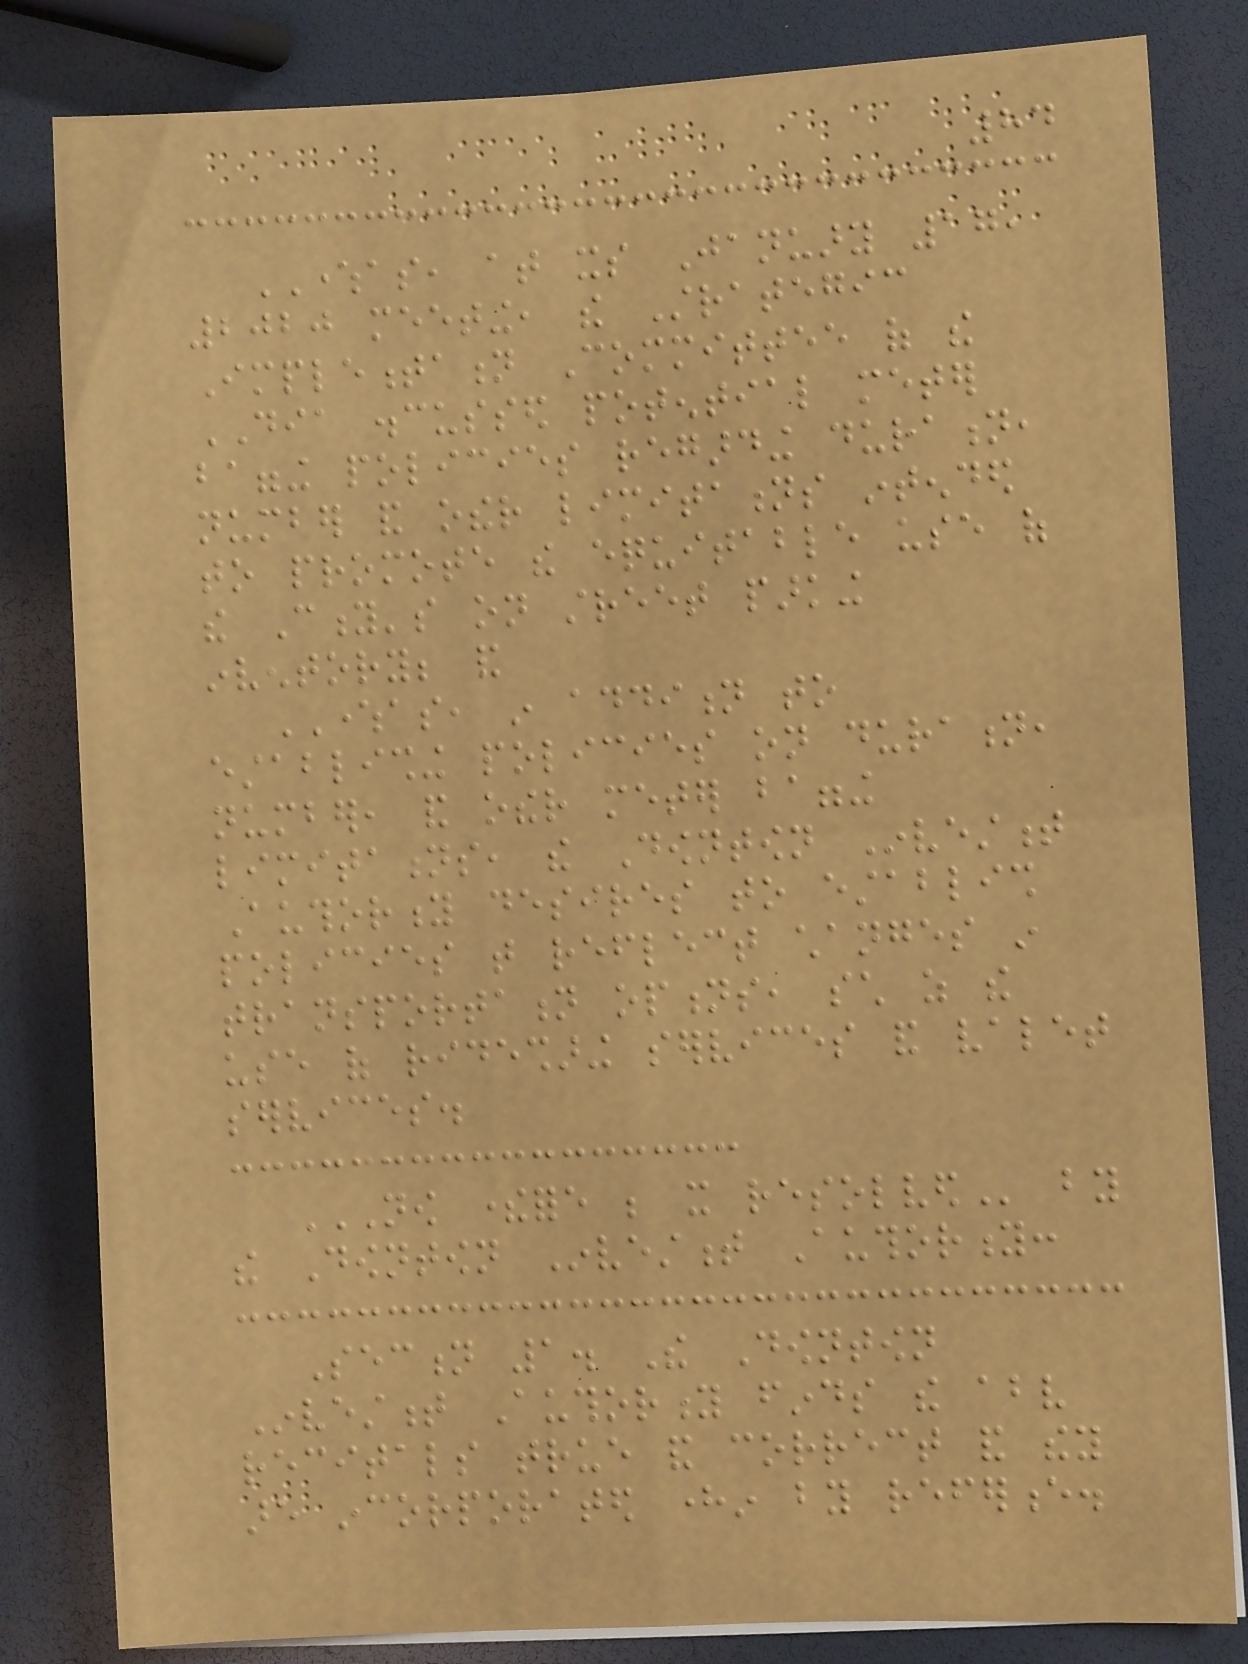84
WHEREAS, at its January 17,
2020 meeting, the Strategic
Implementation Committee of the
DIA discussed potential meter
bagging policies regarding duration,
number and other limitations intended
to promote the equitable use of
the City's on street parking
inventory; and
WHEREAS, in addition to
establishing policies on duration,
number, and other meter bagging
limitations, the Downtown Investment
Authority desires to establish
policies that reflect changes in
transportation options, such as the
use of ridesharing services and valet
services.
NOW THEREFORE BE IT RESOLVED by
the Downtown Investment Authority:
Section 1. The Downtown
Investment Authority finds the above
recitals true and correct and they
are incorporated herein by reference.
